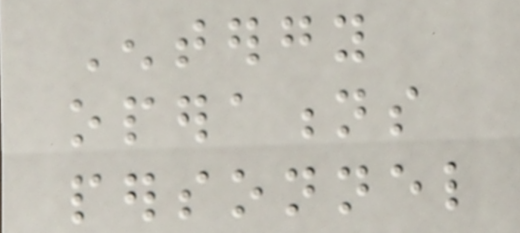Entergy
operations
personnel
